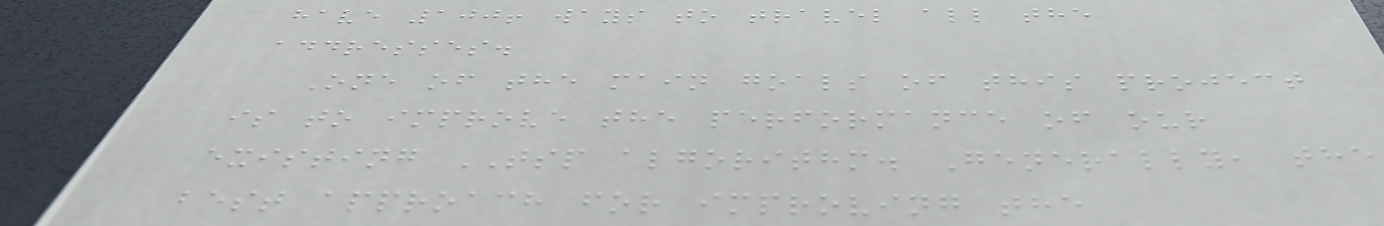have 100! ways to travel all the
addresses.
One of the main goals of this project
is to improve the performance of our
existing TSP algorithm. Generally, the
best approach for improving the
